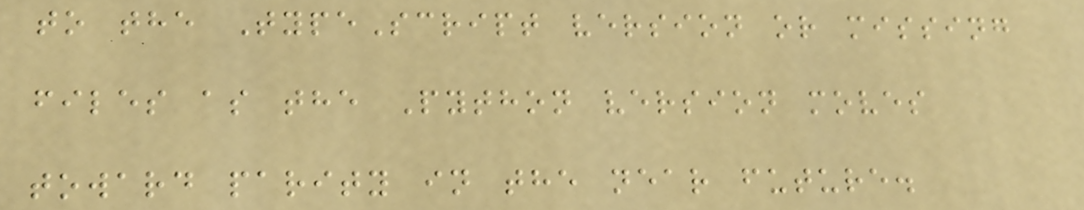to the TypeScript version or missing
files as the Python version moves
toward parity in the near future.
